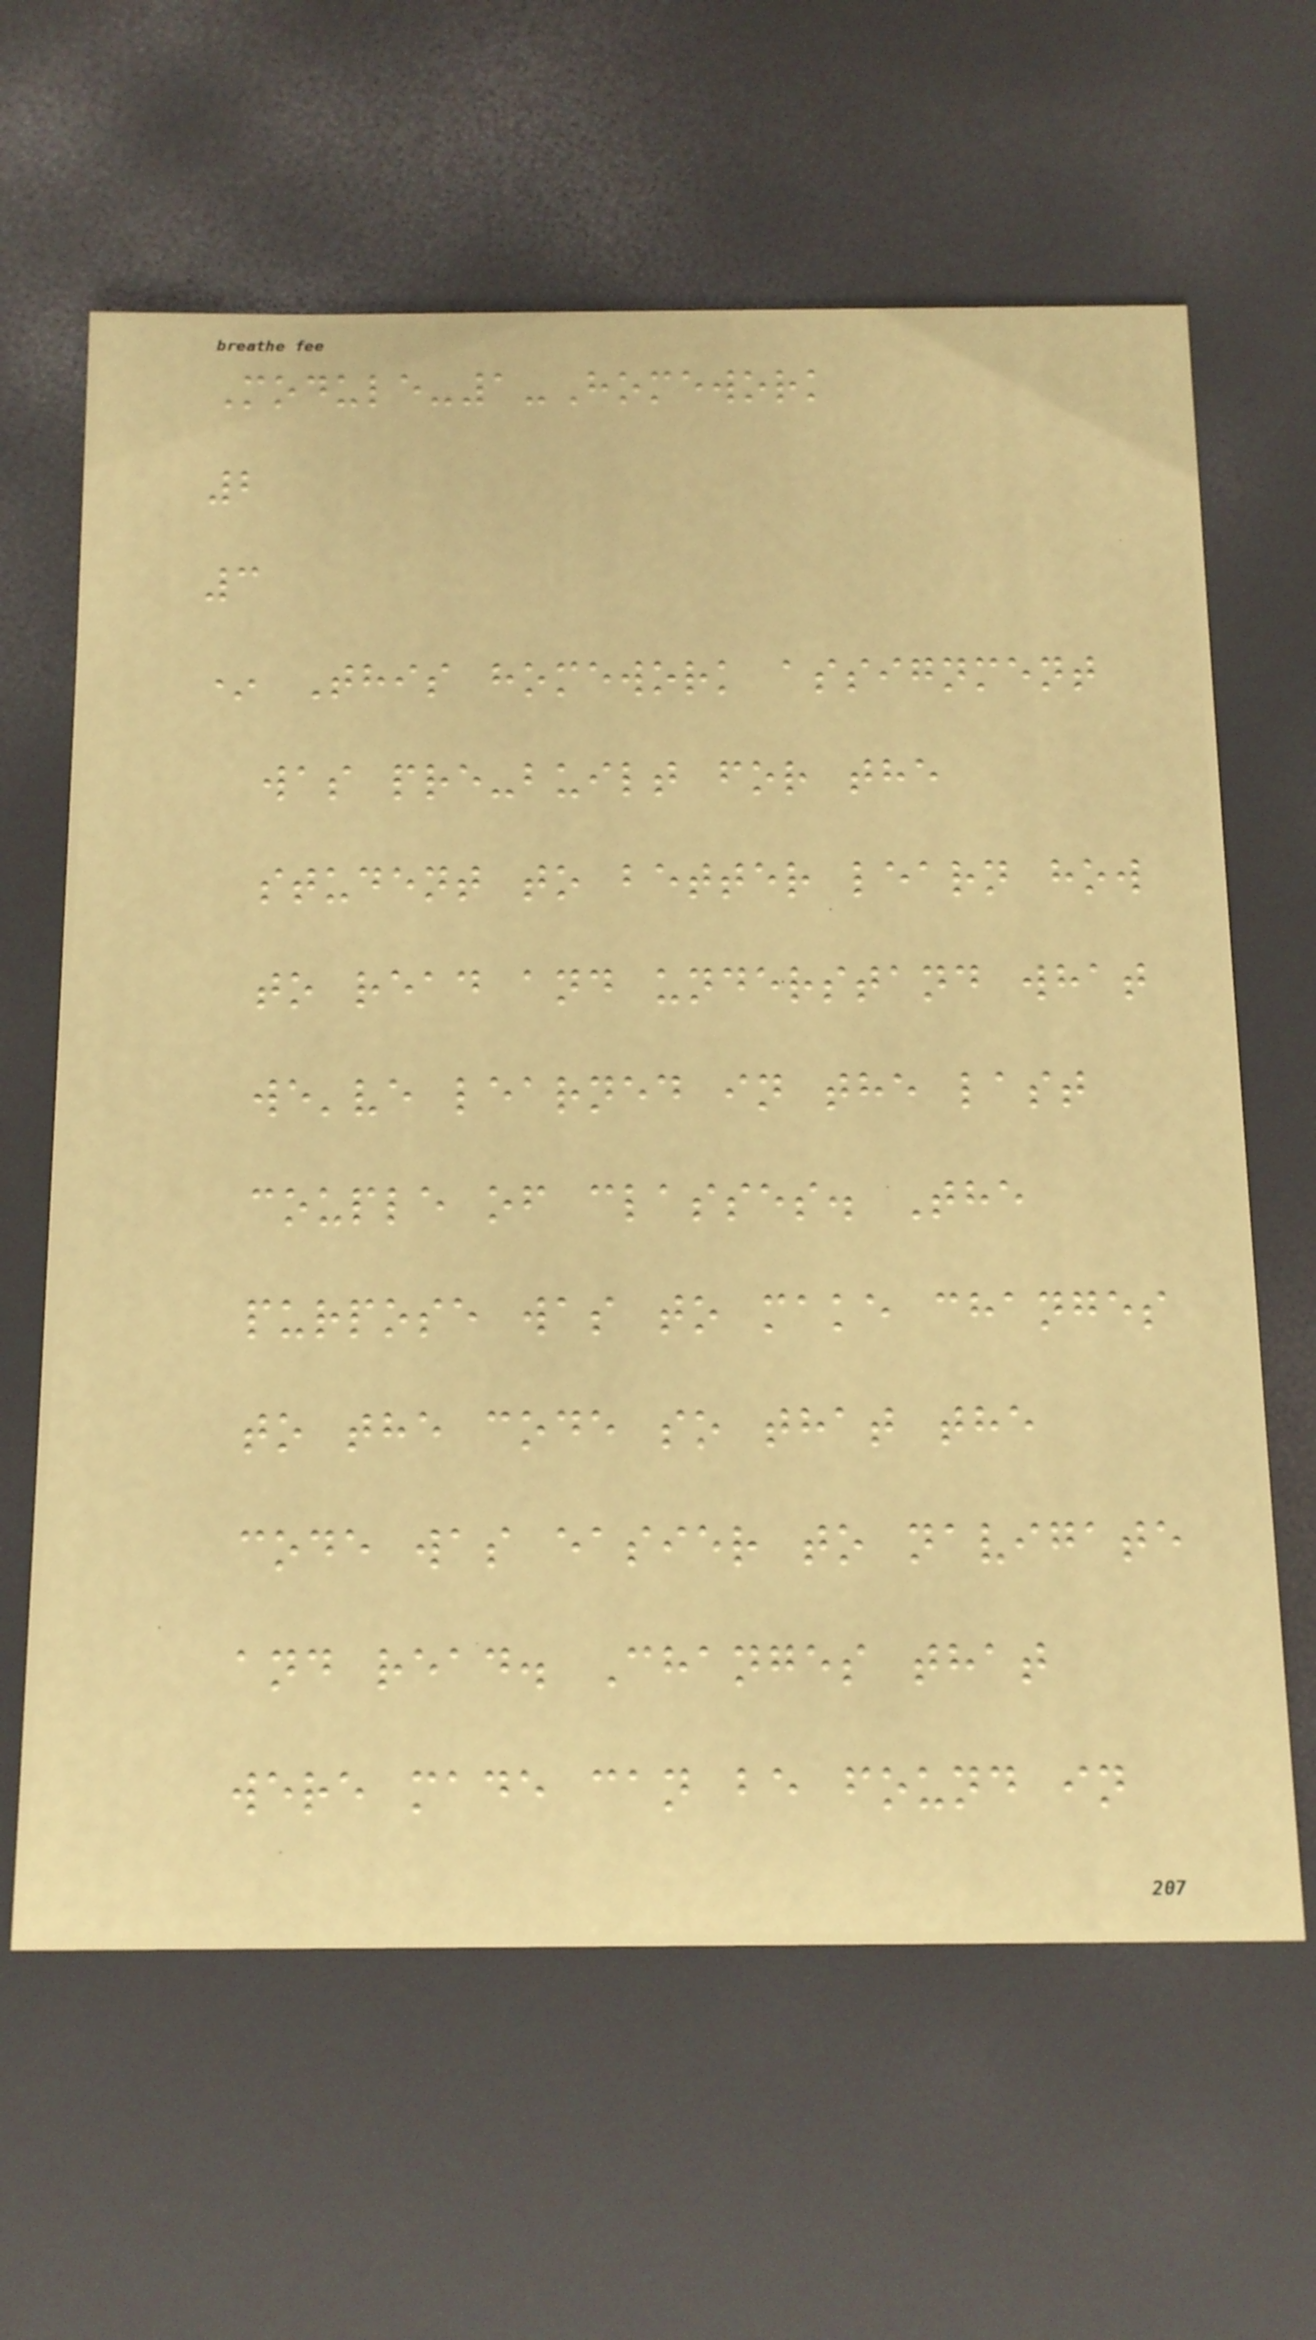Module-1-Homework
2
3
* This homework assignment
was pre-built for the
student to better learn how
to read and understand what
we've learned in the last
couple of classes. The
purpose was to make changes
to the code so that the
code was easier to navigate
and read. Changes that
were made can be found in
